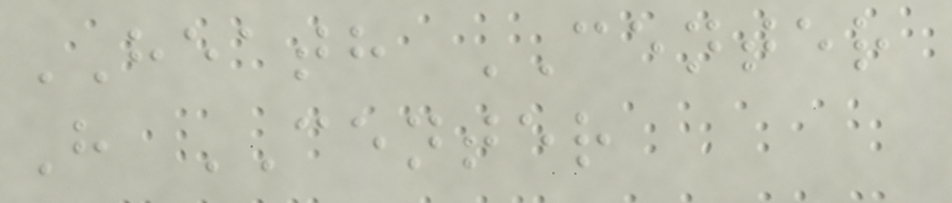HEATH CENTER
H CENTER
